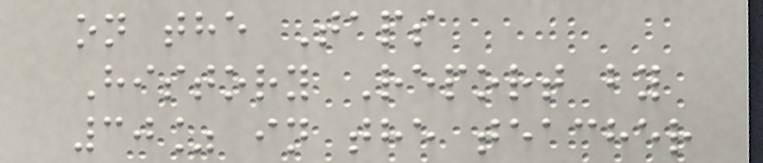on the Taps
History Report by
30% in the teacher
